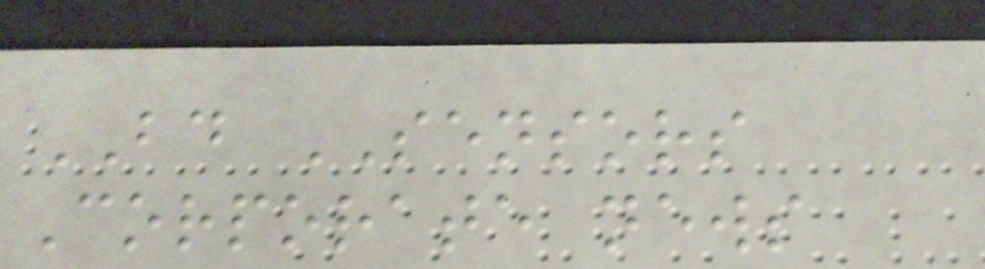BD SENSORS
Corporate news
